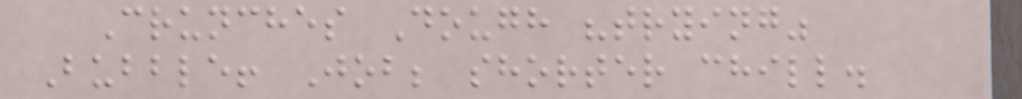Crunches Dough "trying"
Bubble! Job; shorter chill.
